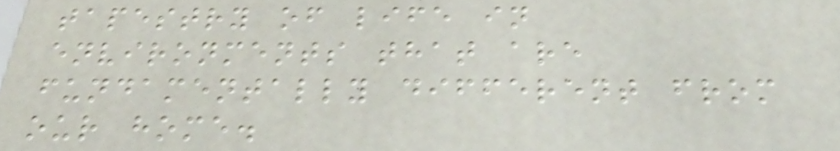tapestry of life in
environments that are
fundamentally different from
our home.
